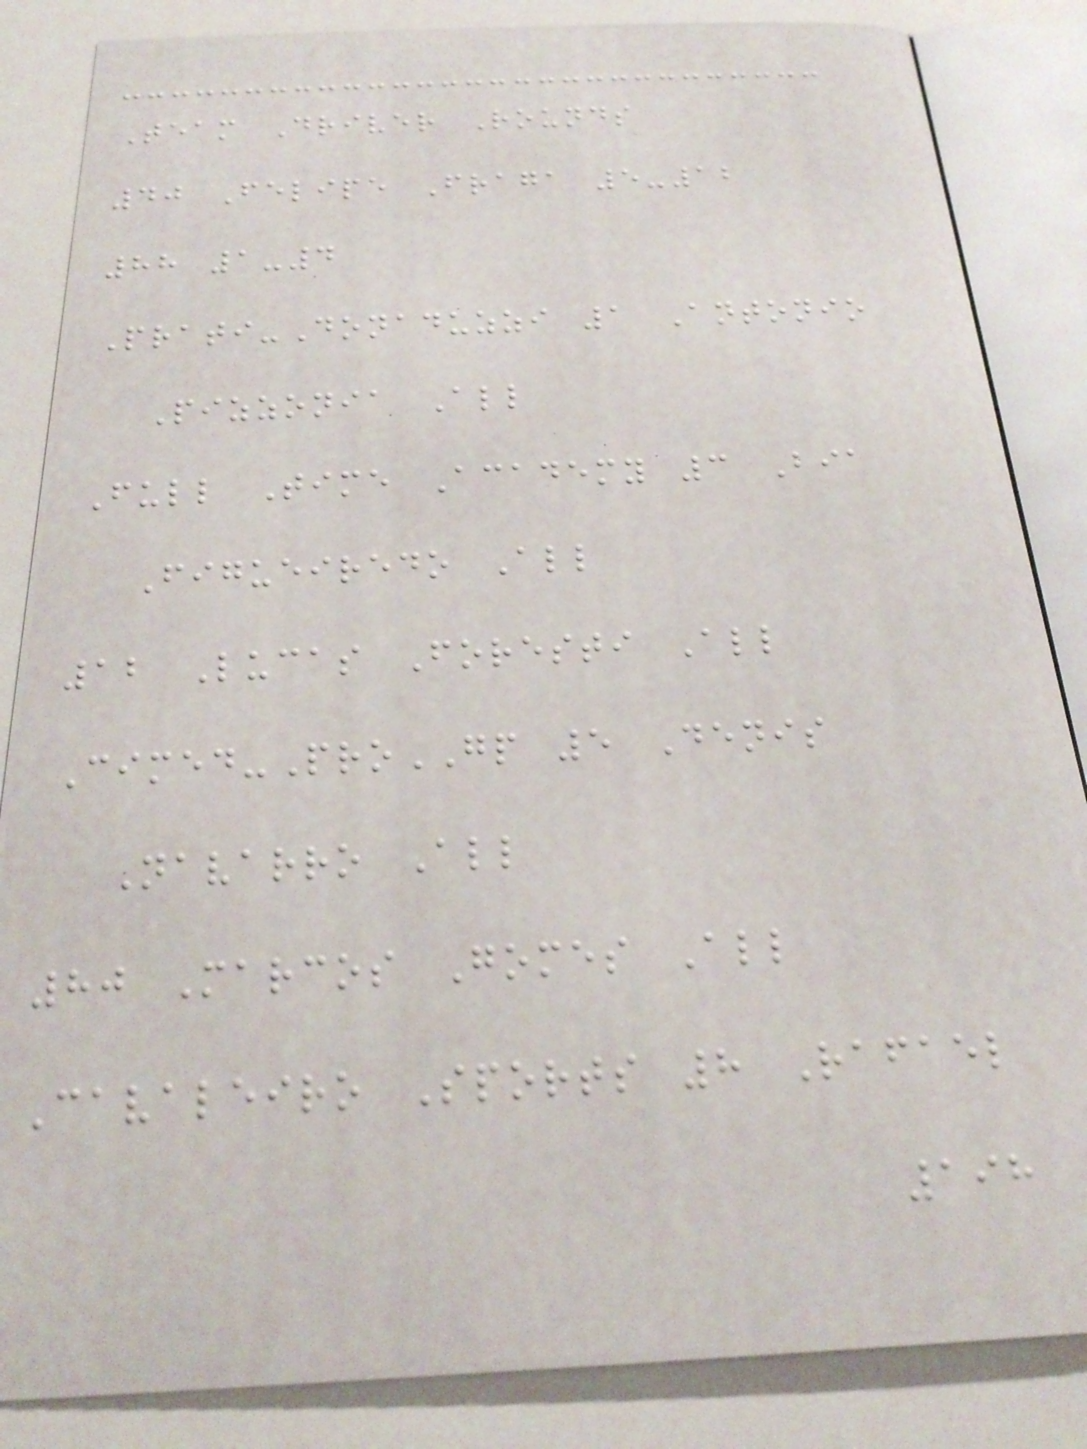Team Driver Rounds
40 Felipe Fraga 5-12
88 1-4
Prati-Donaduzzi 1 Antonio
Pizzonia All
Full Time Academy 3 Bia
Figueiredo All
12 Lucas Foresti All
Cimed-ProGP 5 Denis
Navarro All
80 Marcos Gomes All
Cavaleiro Sports 8 Rafael
198
